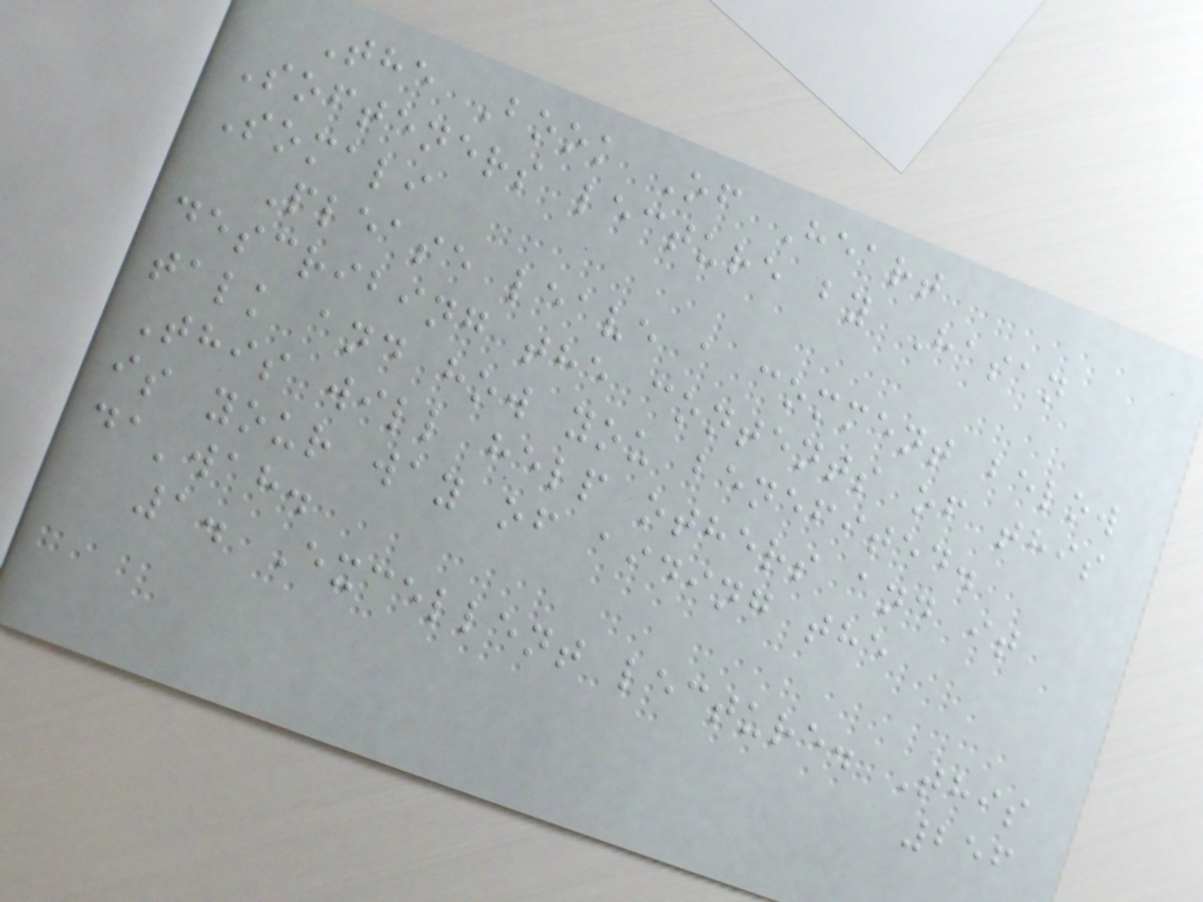The Book Of Heart
Softeners lecture by Hasan
Somali
Please leave a comment below
describing the contents of this
talk and how you benefited.
This will help others and it
is your way of aiding the
da'wah.
1. Excellent lecture. This
256
